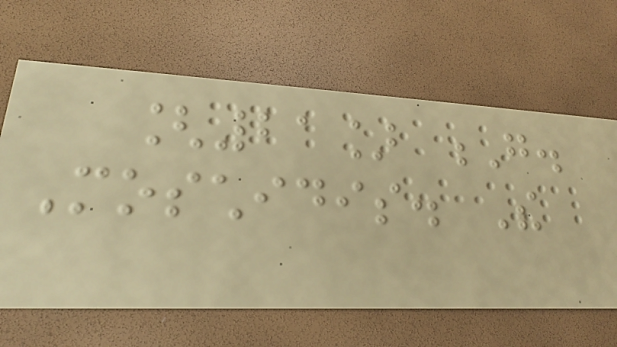[21] G.
Moschidis. The
